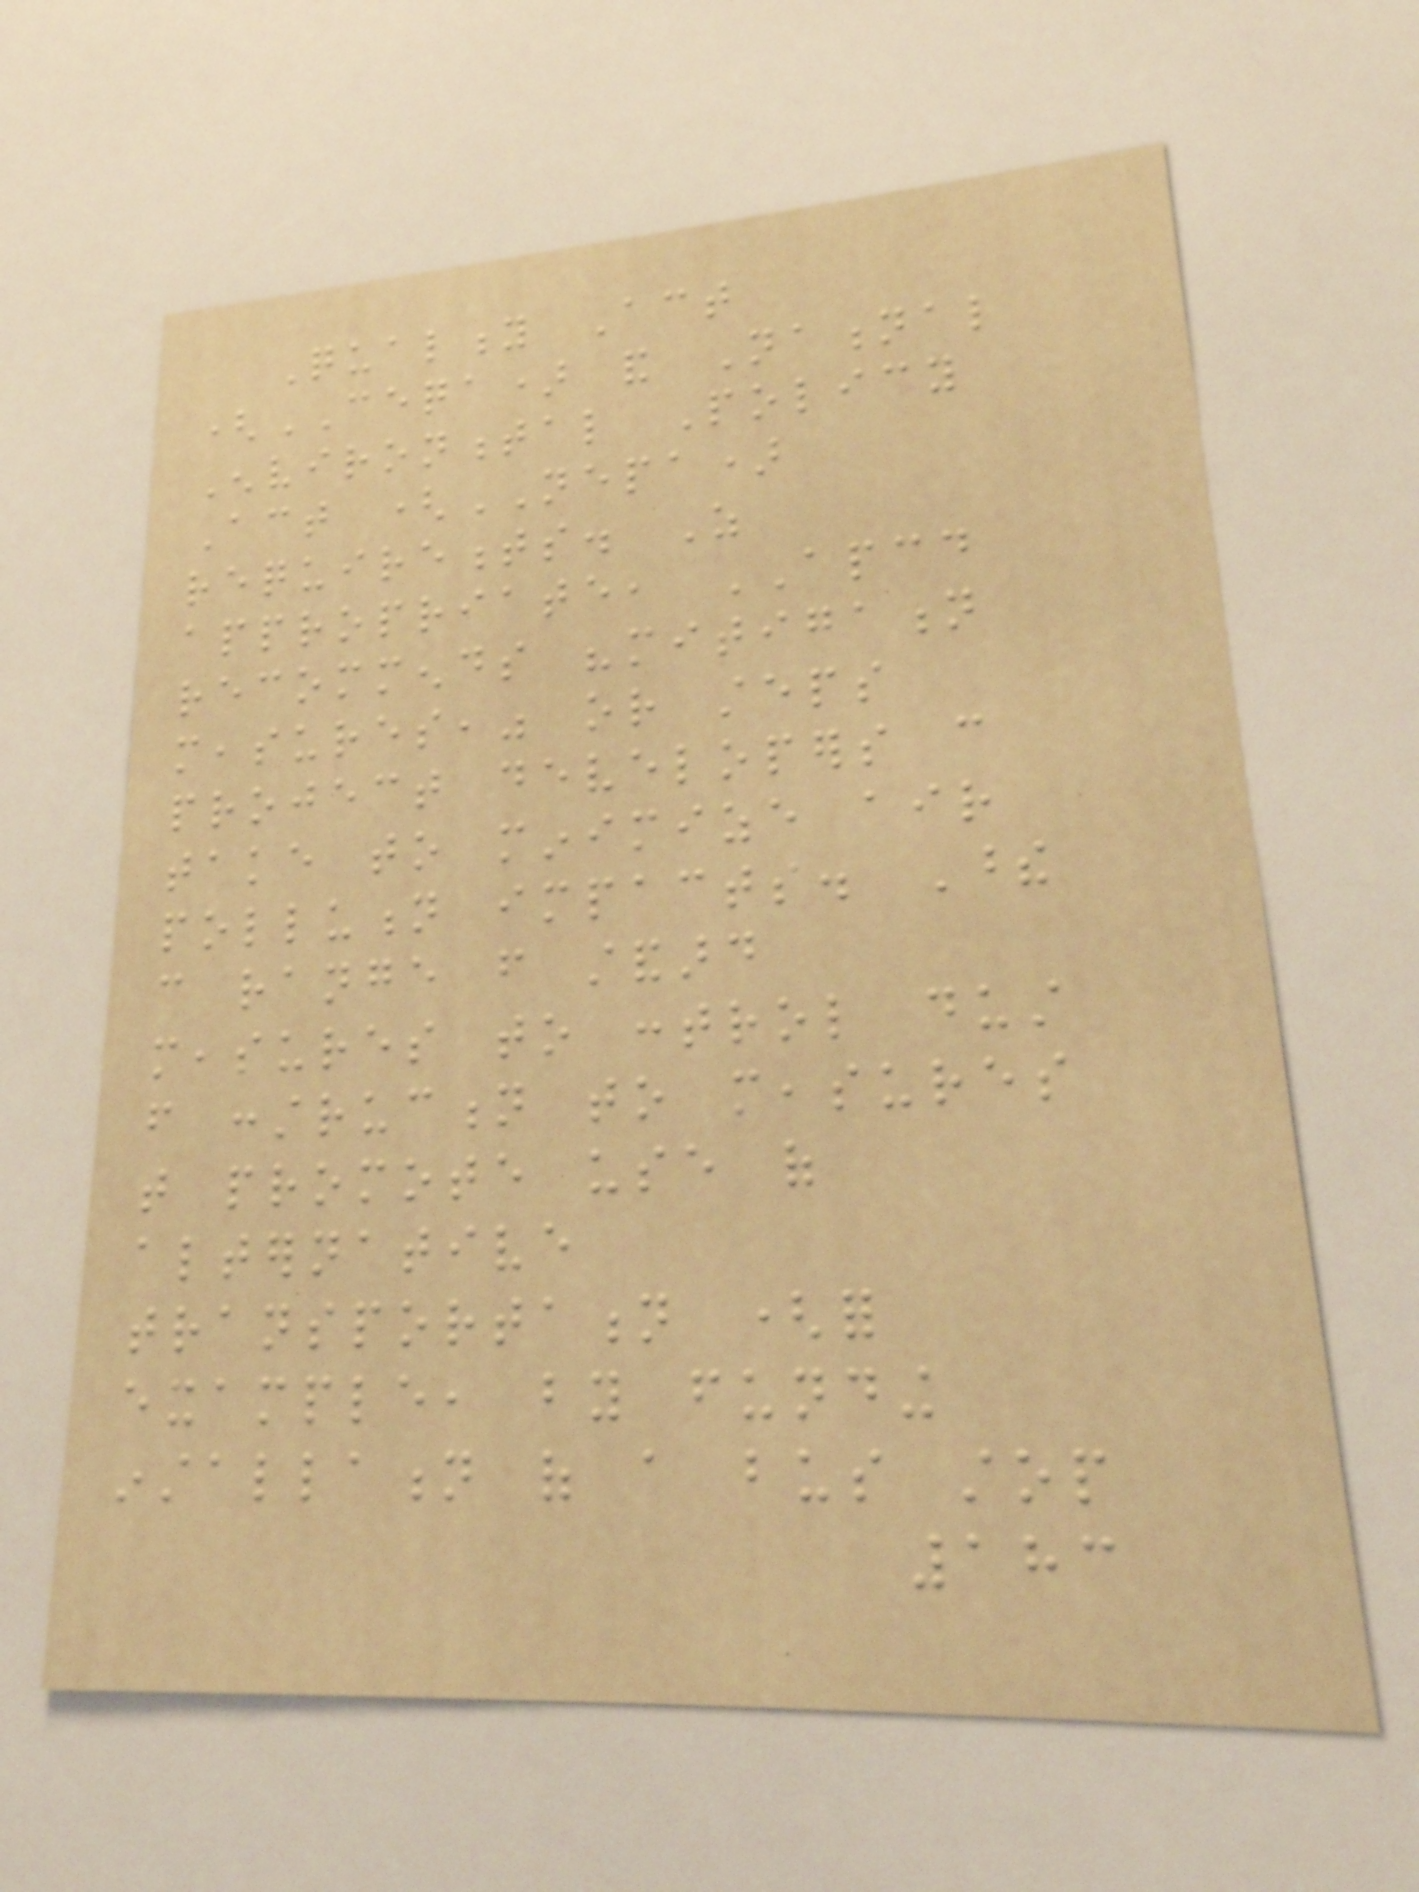Quality Act
(CEQA) and National
Environmental Policy
Act (NEPA)
requirements. As
appropriate, APCD
recommends "mitigation
measures," or steps
project developers can
take to minimize air
pollution impacts. These
can range from standard
measures to control dust
from construction to measures
that promote use of
alternative
transportation (for
example, by funding
installation of a bus stop
183
